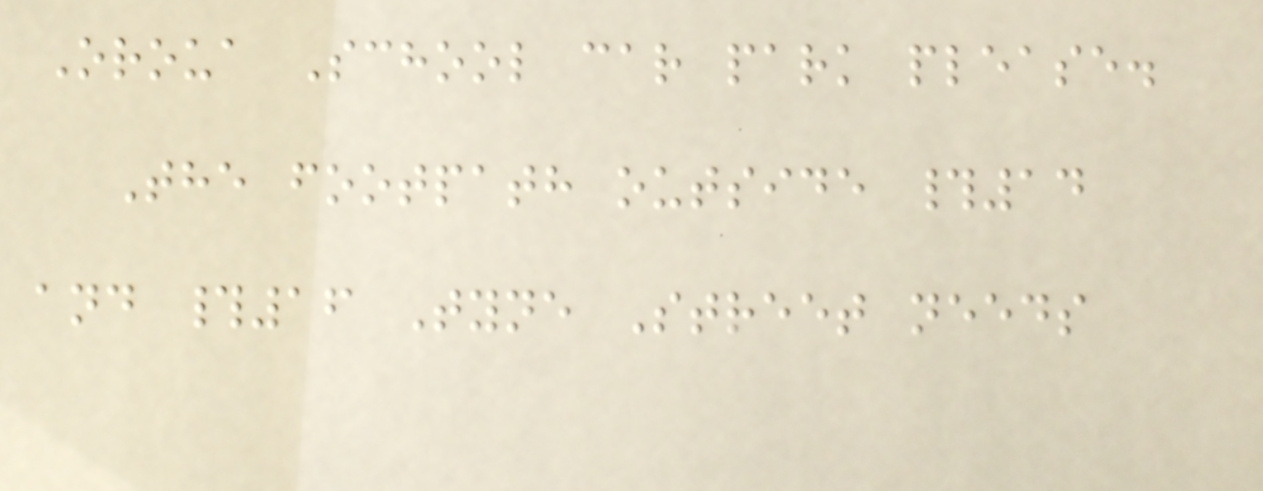Oroua School car park please.
The footpath outside #14
and #16 Tyne Street needs
